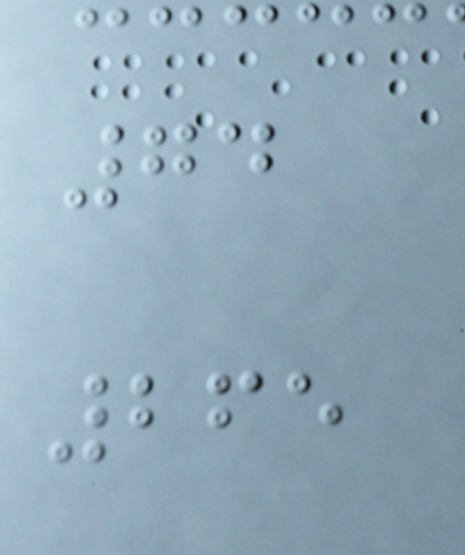74
265
